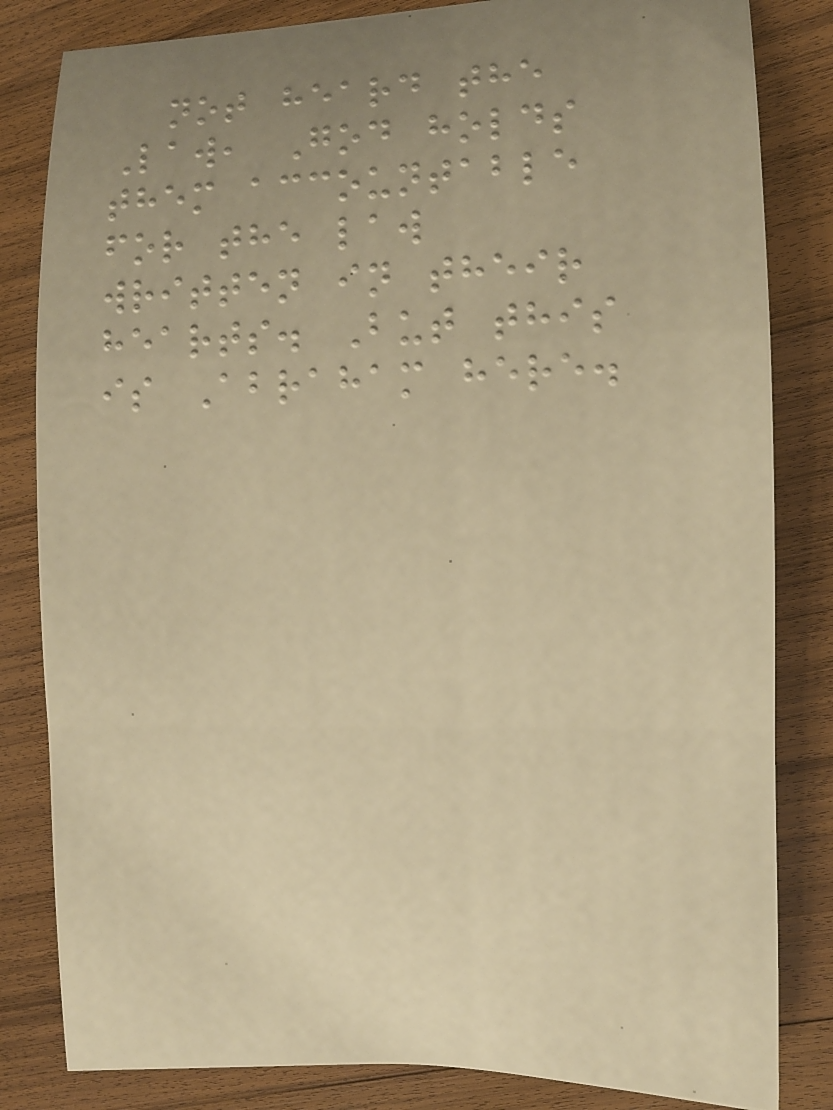not heard the
Law, God holds
them accountable
for the law
written in their
hearts. But this
is Abraham here.
